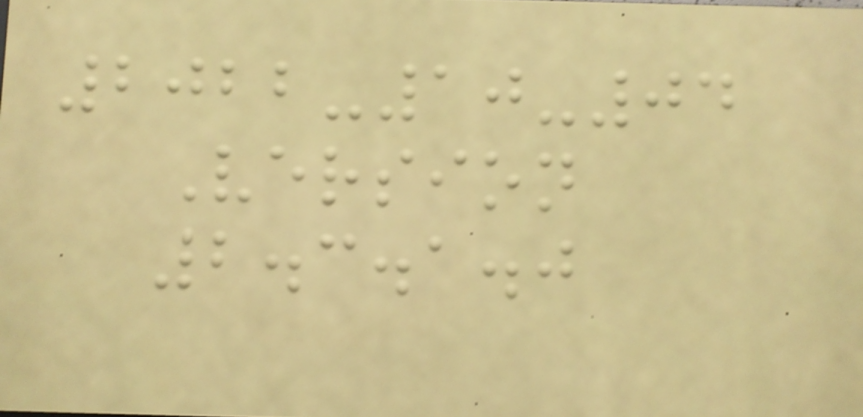2022-10-04
Version
2.3.1.0
